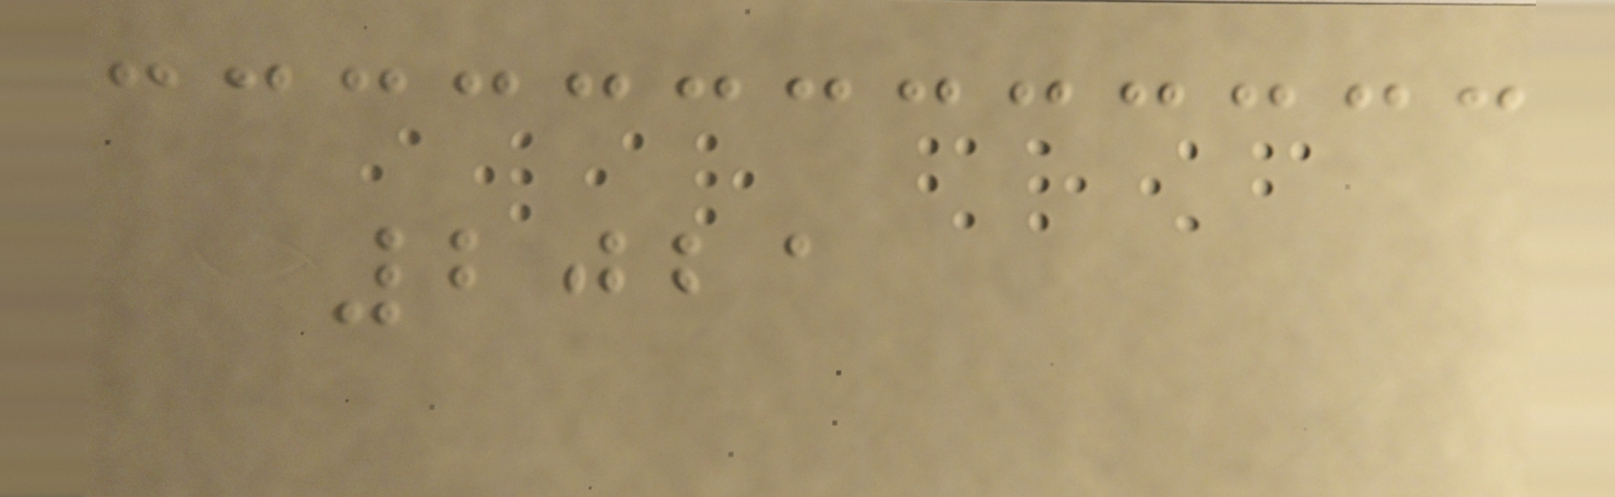2021
